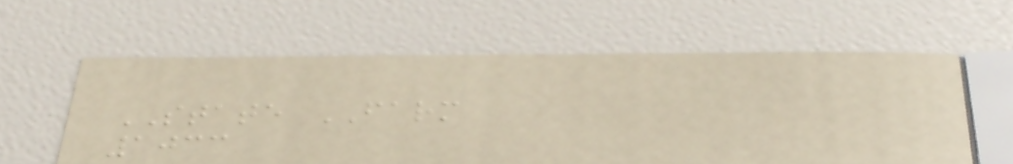STATE FARM
1033
